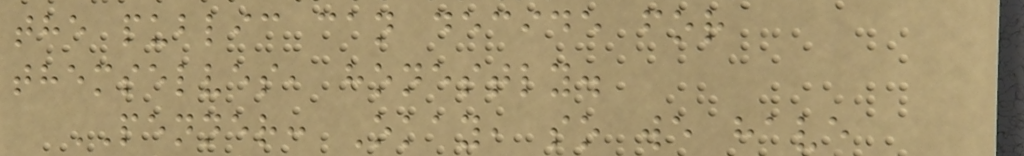the public can decide for
themselves, honestly.
PENNER: Okay, so we have
